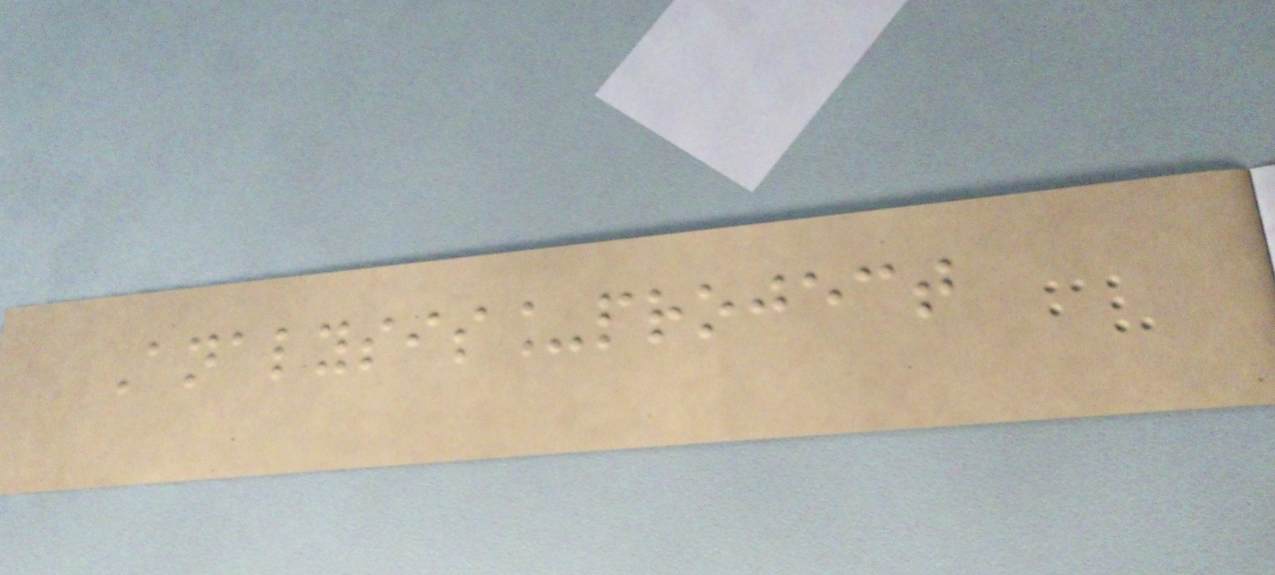Analysis_project
